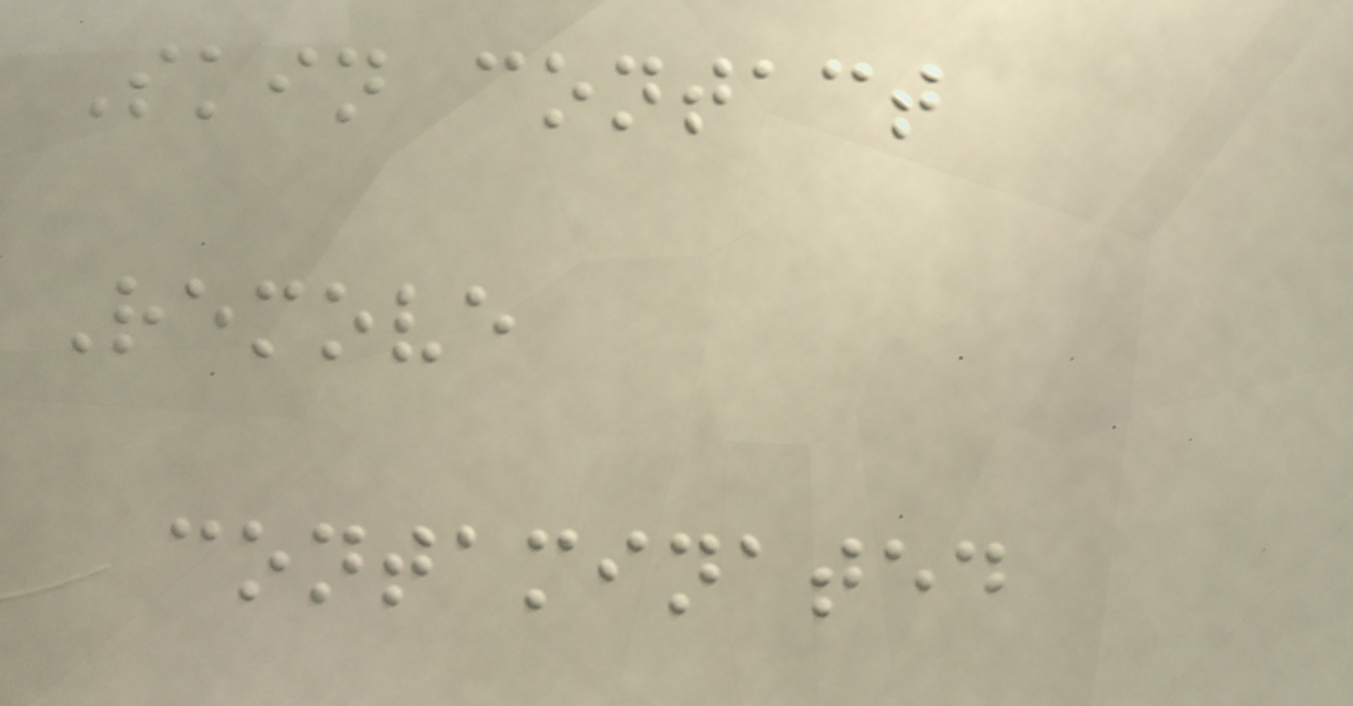Skin contact
Remove
contaminated
